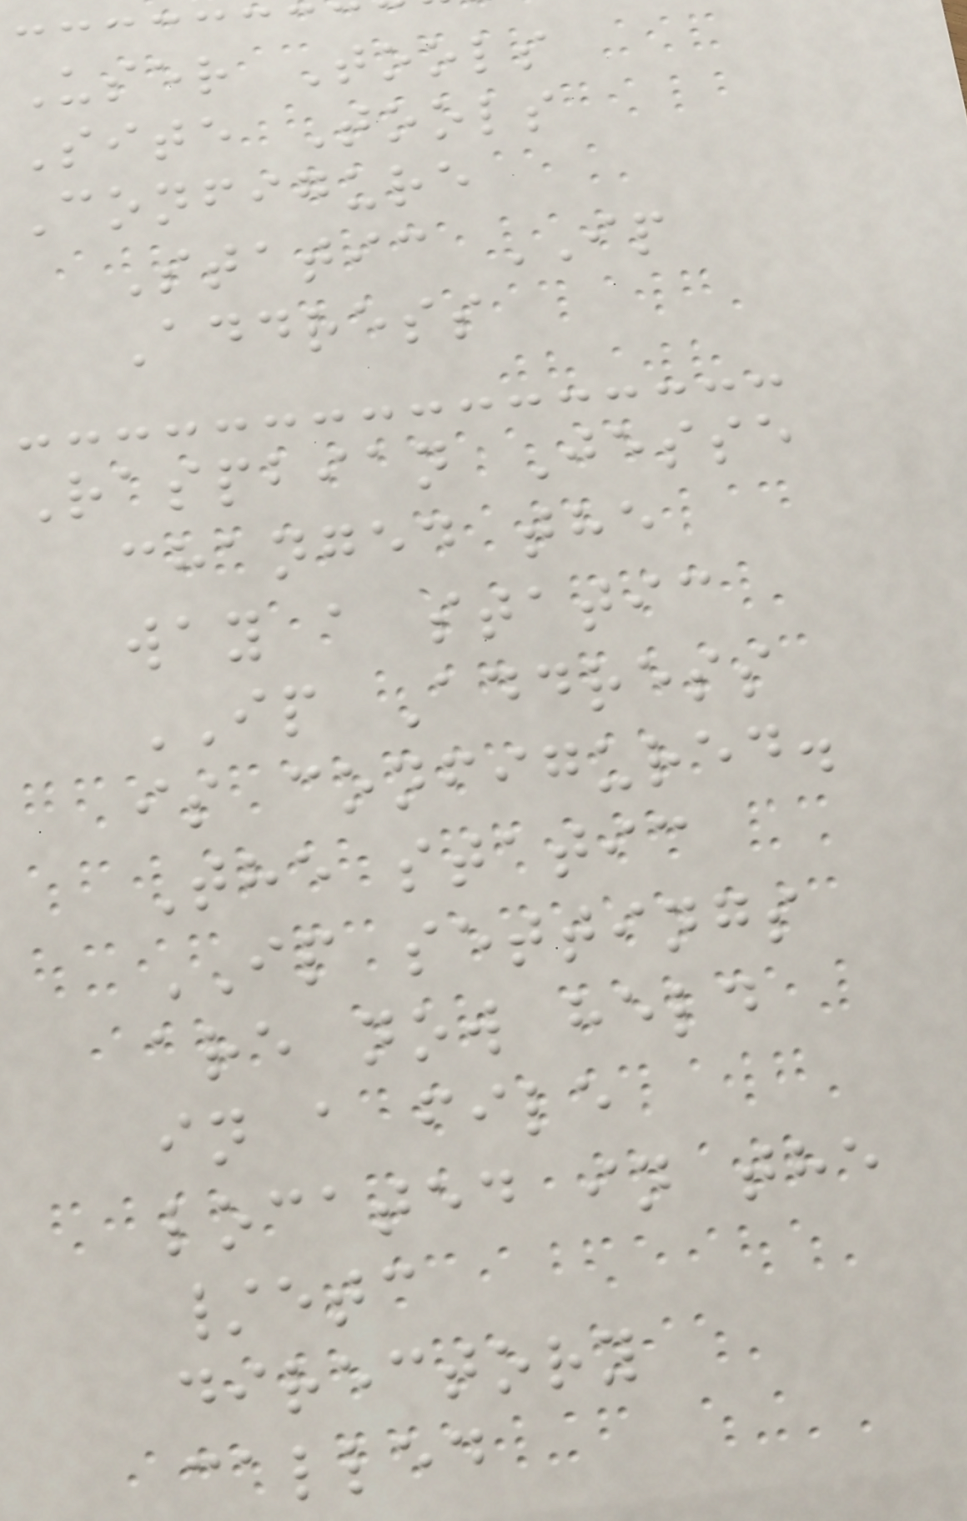User Tools
Site Tools
Configure
Static IP
Address
Raspbian Jesse
changed the
way a static
IP Address
is configured.
The static
IP settings
are now held
in a file
located in the
/etc
directory
called
